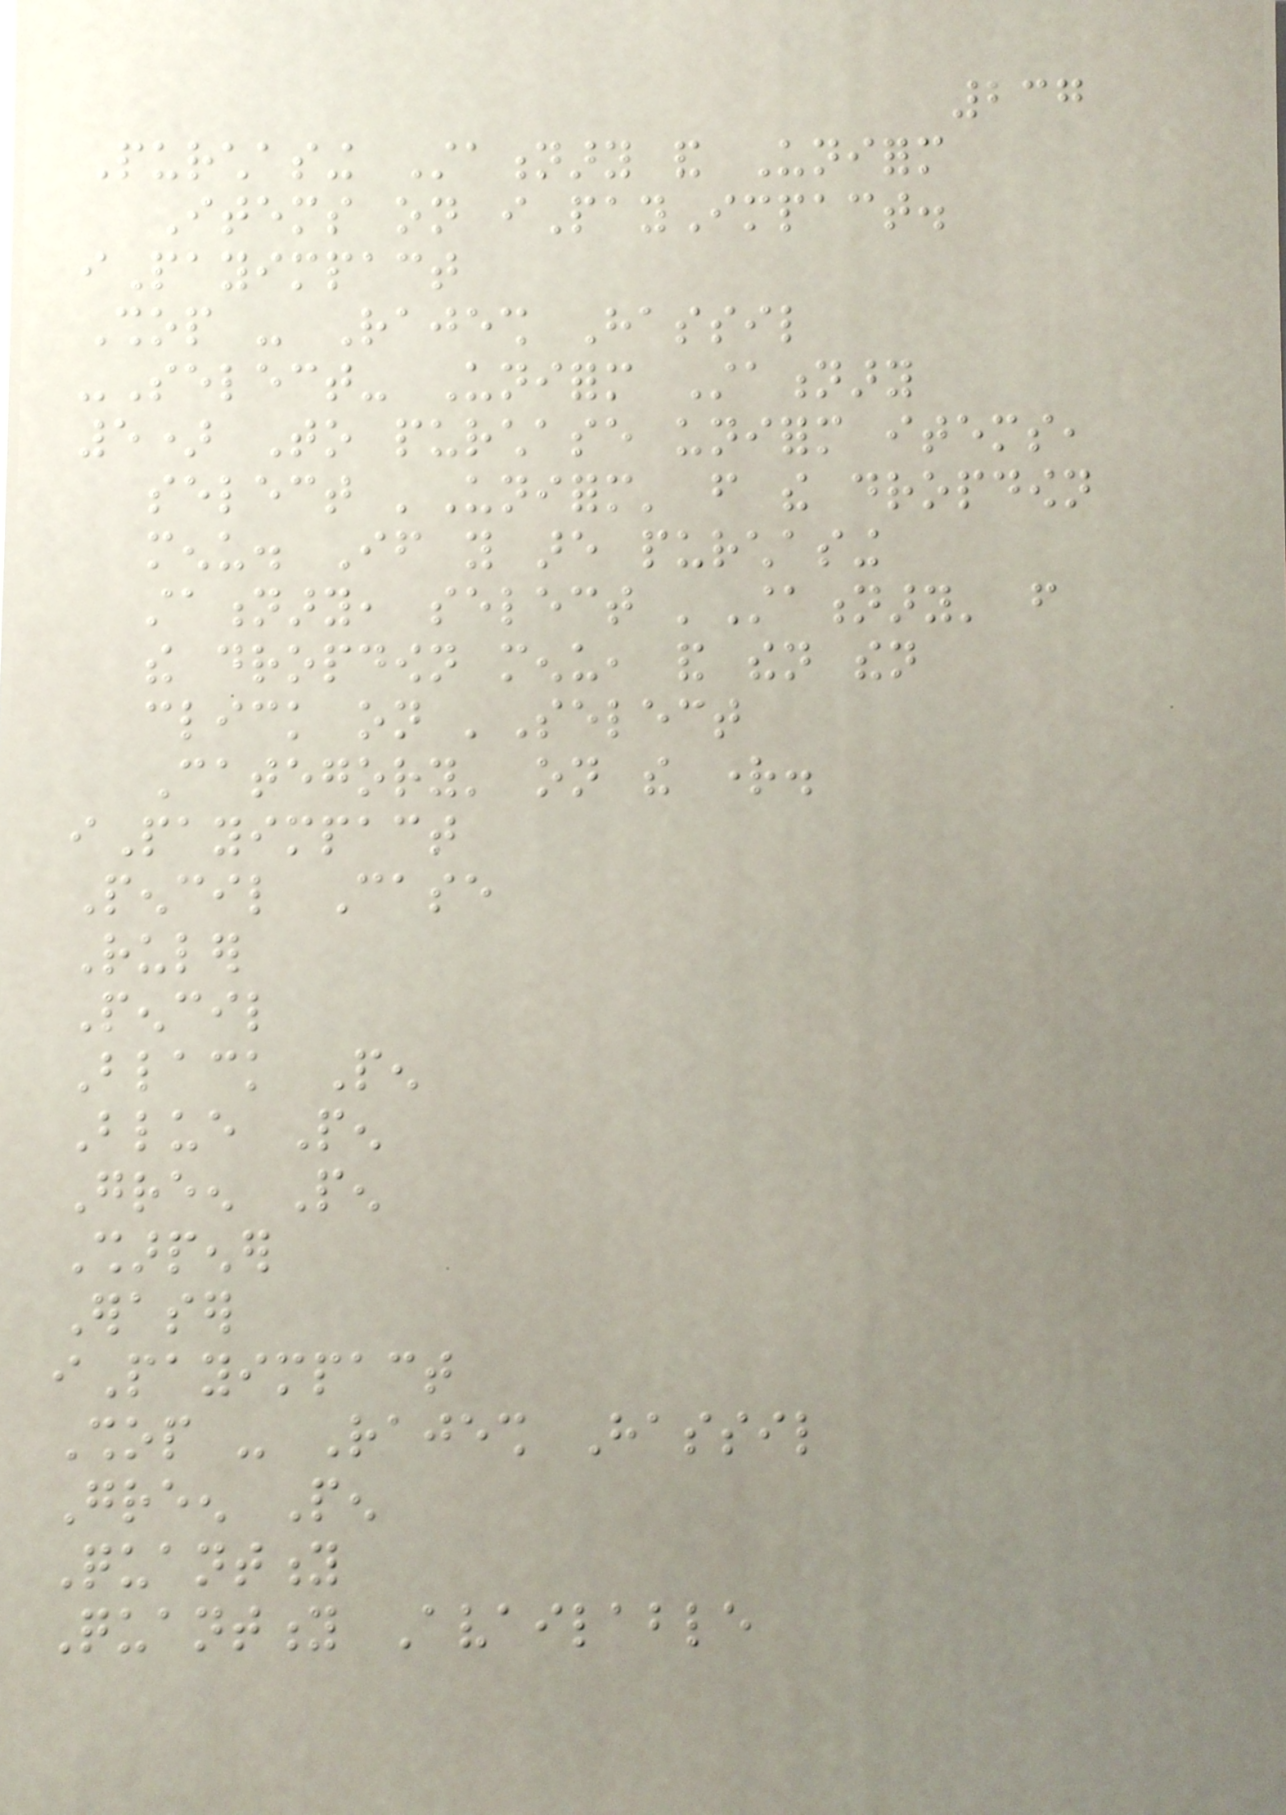237
Purchasing Stationary and Uniform
Items on iPayImpact.
iPayimpact
Shop - Rajesh Hassil
-Select- Uniform Stationary
5) To purchase uniform items,
select 'Uniform' from the dropdown
menu. If you are purchasing
stationary, select 'Stationary' from
the dropdown menu, and then then
click on 'Select
Category' on the right.
iPayimpact
Pencil Case
Ruler
Pencil
Black Pen
Blue Pen
Green Pen
Sharpener
Eraser
iPayimpact
Shop - Rajesh Hassil
Green Pen
Quantity
Quantity Available
